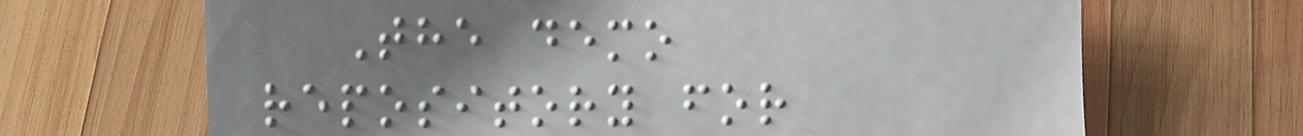The demo
repository for
